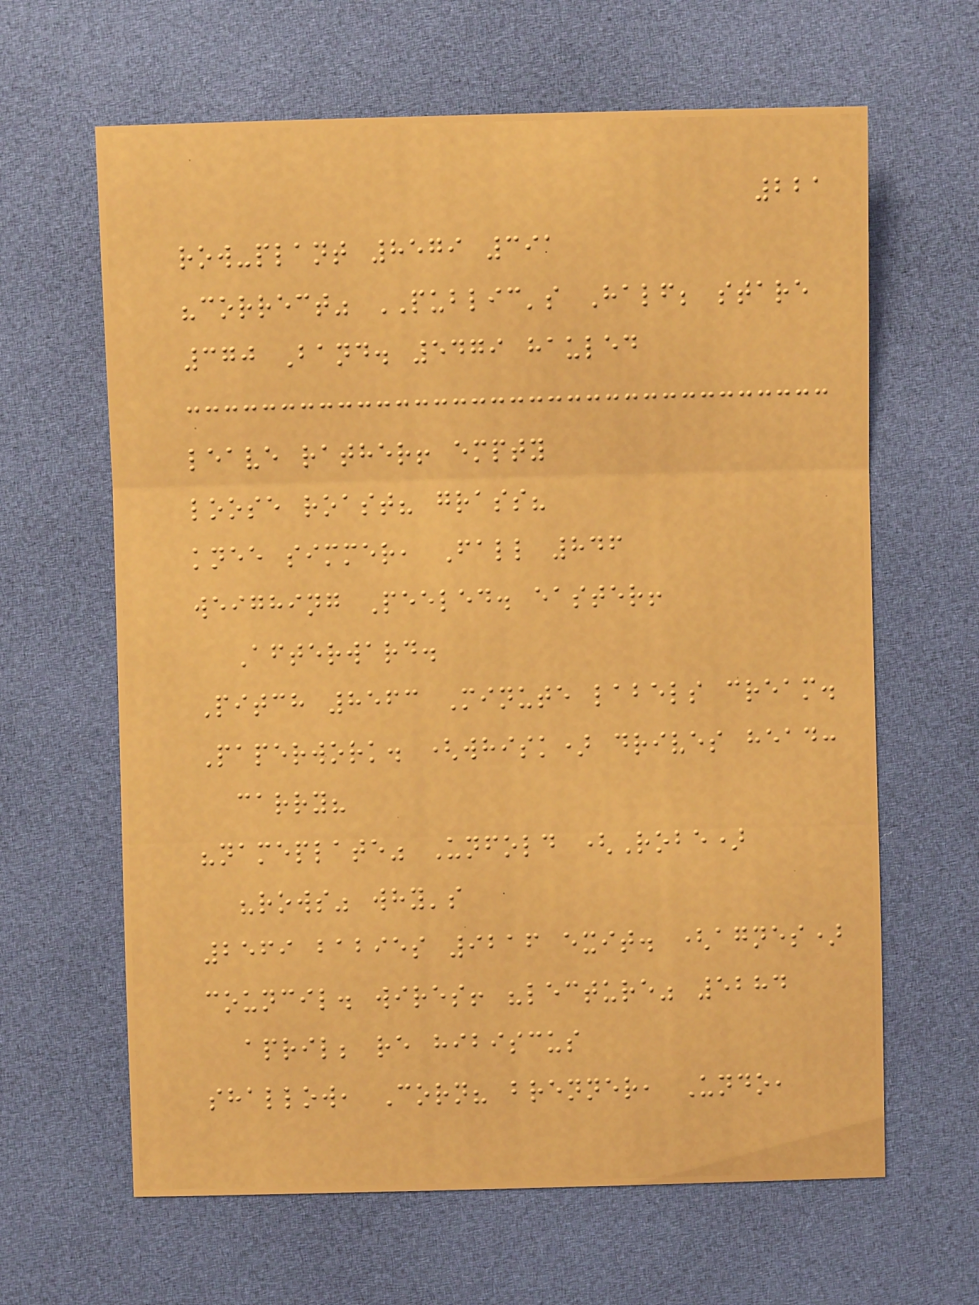221
row-plant 8579 391
"correct" PUBLIC's Half; stare
370 Band. 5479 hauled
leave rather! empty
loose roast? grass?
knee simmer, Fall 846
weighing Peeled. easter!
Afterward.
Pitch 8563 Minute labels cream.
Paperwork. (whisk) drives head:
carry?
"nameplate" Unfold (Robe)
"rows" why's
2569 babies 9216 exit. (agnes)
council. wires! "lecture" 5284
april; re hibiscus
shallow, Corn? brenner, Undo,
